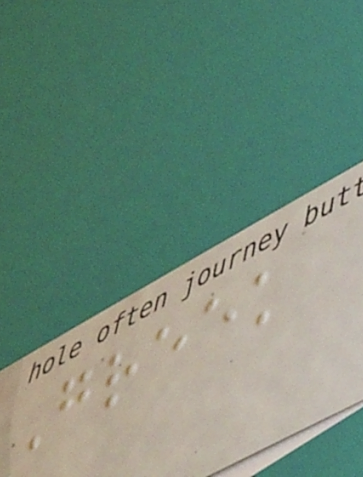Greek
